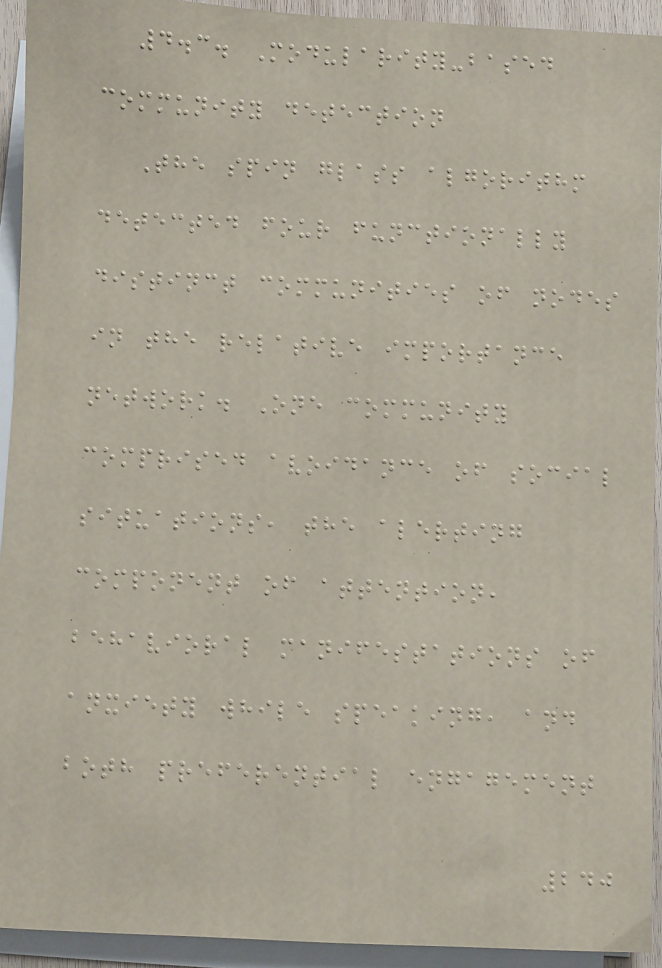4.3. Modularity-based
community detection
The spin glass algorithm
detected four functionally
distinct communities of nodes
in the relative importance
network. One community
comprised avoidance of social
situations, the alerting
component of attention,
behavioral manifestations of
anxiety while speaking, and
both preferential engagement
240
